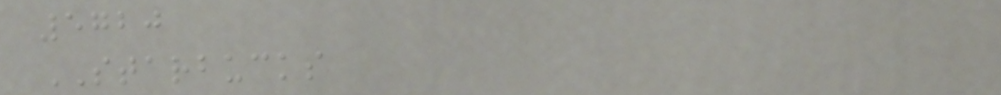5720
STARBUCKS
